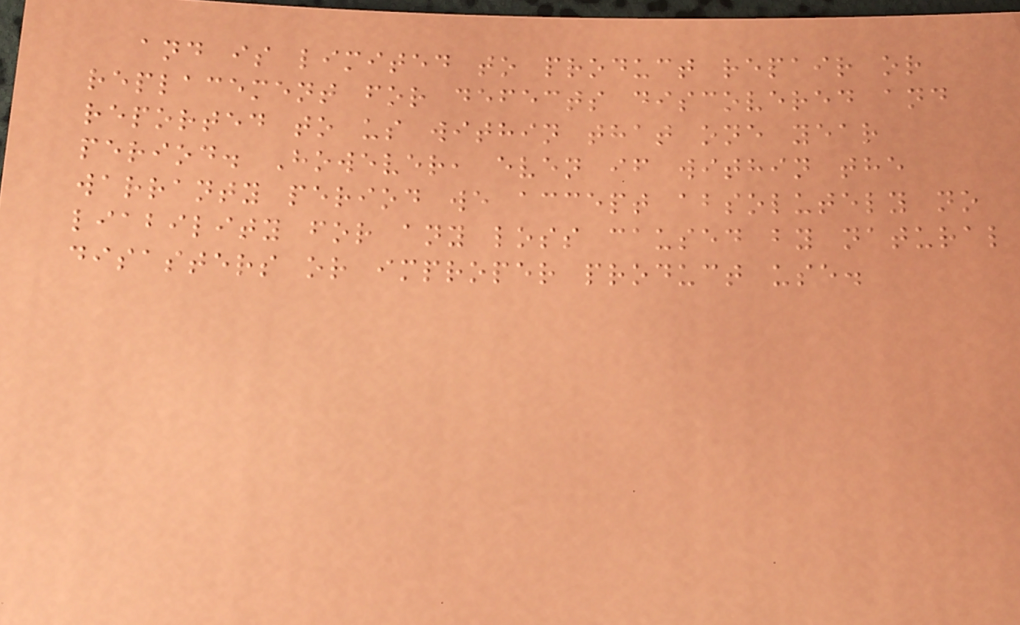and is limited to product repair or
replacement for defects discovered and
reported to us within that one year
period. However, even if within the
warranty period we accept absolutely no
liability for any loss caused by natural
disasters or improper product use.
